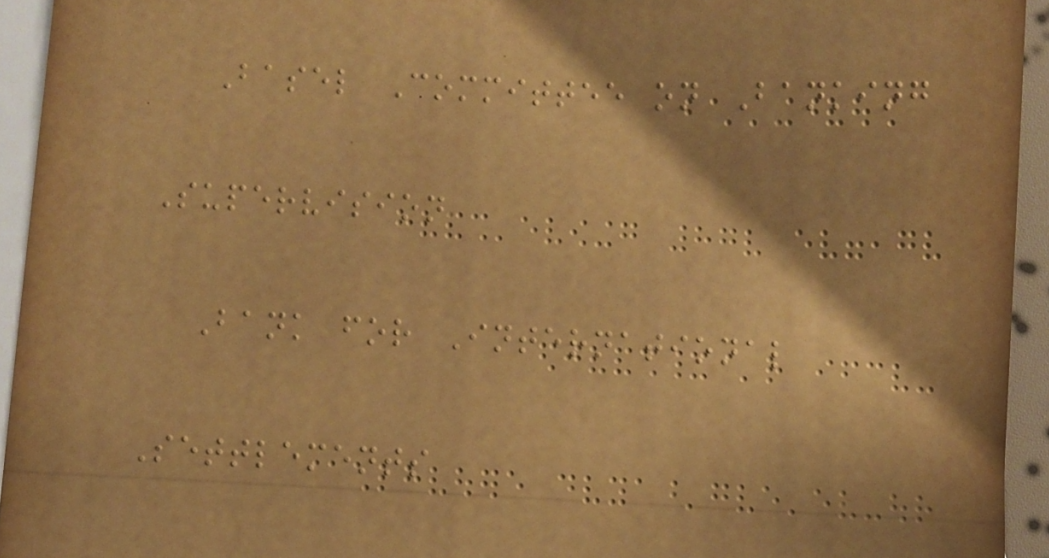Basel Committee on Banking
Supervision
Bank for International
Settlements
